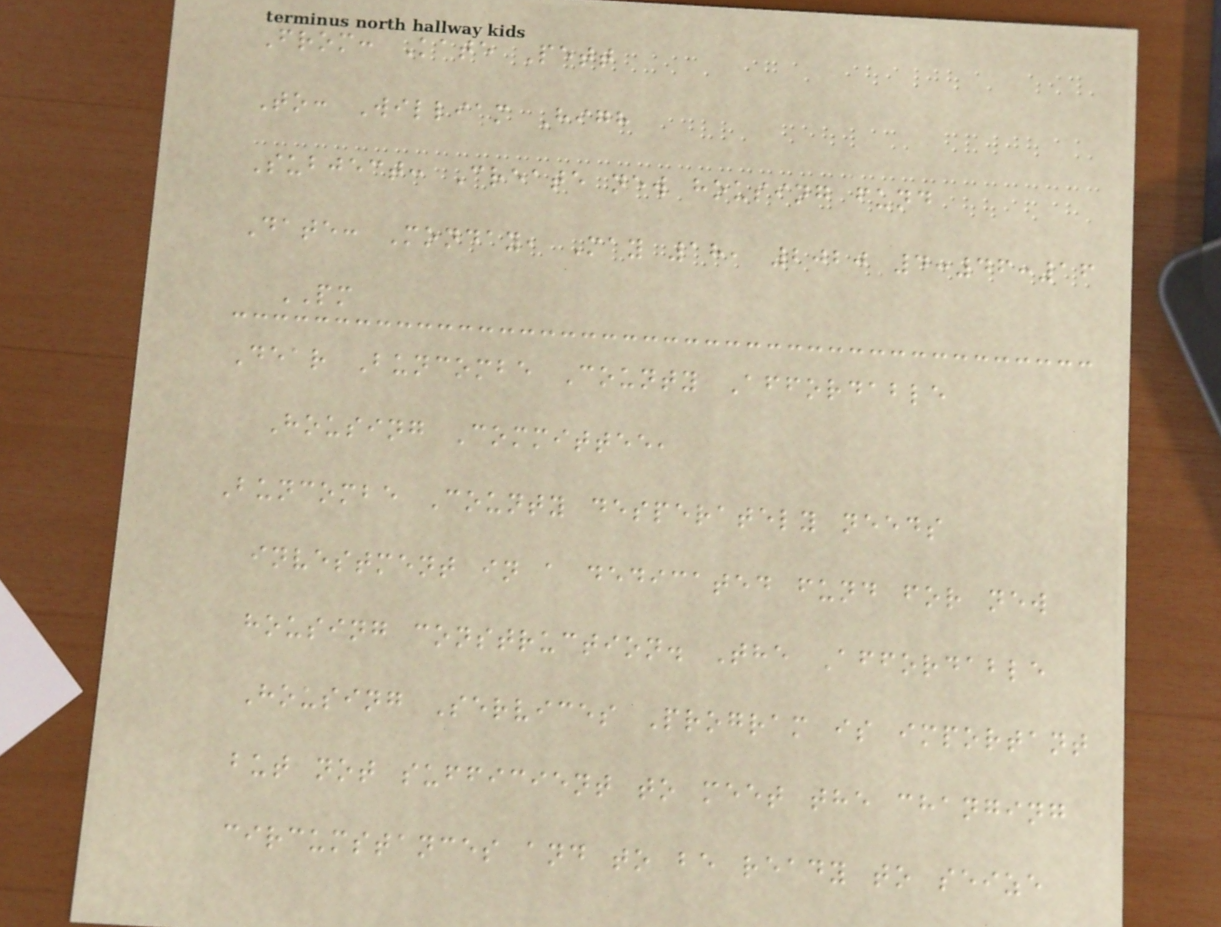From: Kate Pett
To: William High
Subject: Create new housing fund
Date: Monday, May 18, 2020 4:46:16
PM
Dear Buncombe County Affordable
Housing Committee,
Buncombe County desperately needs
investment in a dedicated fund for new
housing construction. The Affordable
Housing Services Program is important
but not sufficient to meet the changing
circumstances and to be ready to seize
